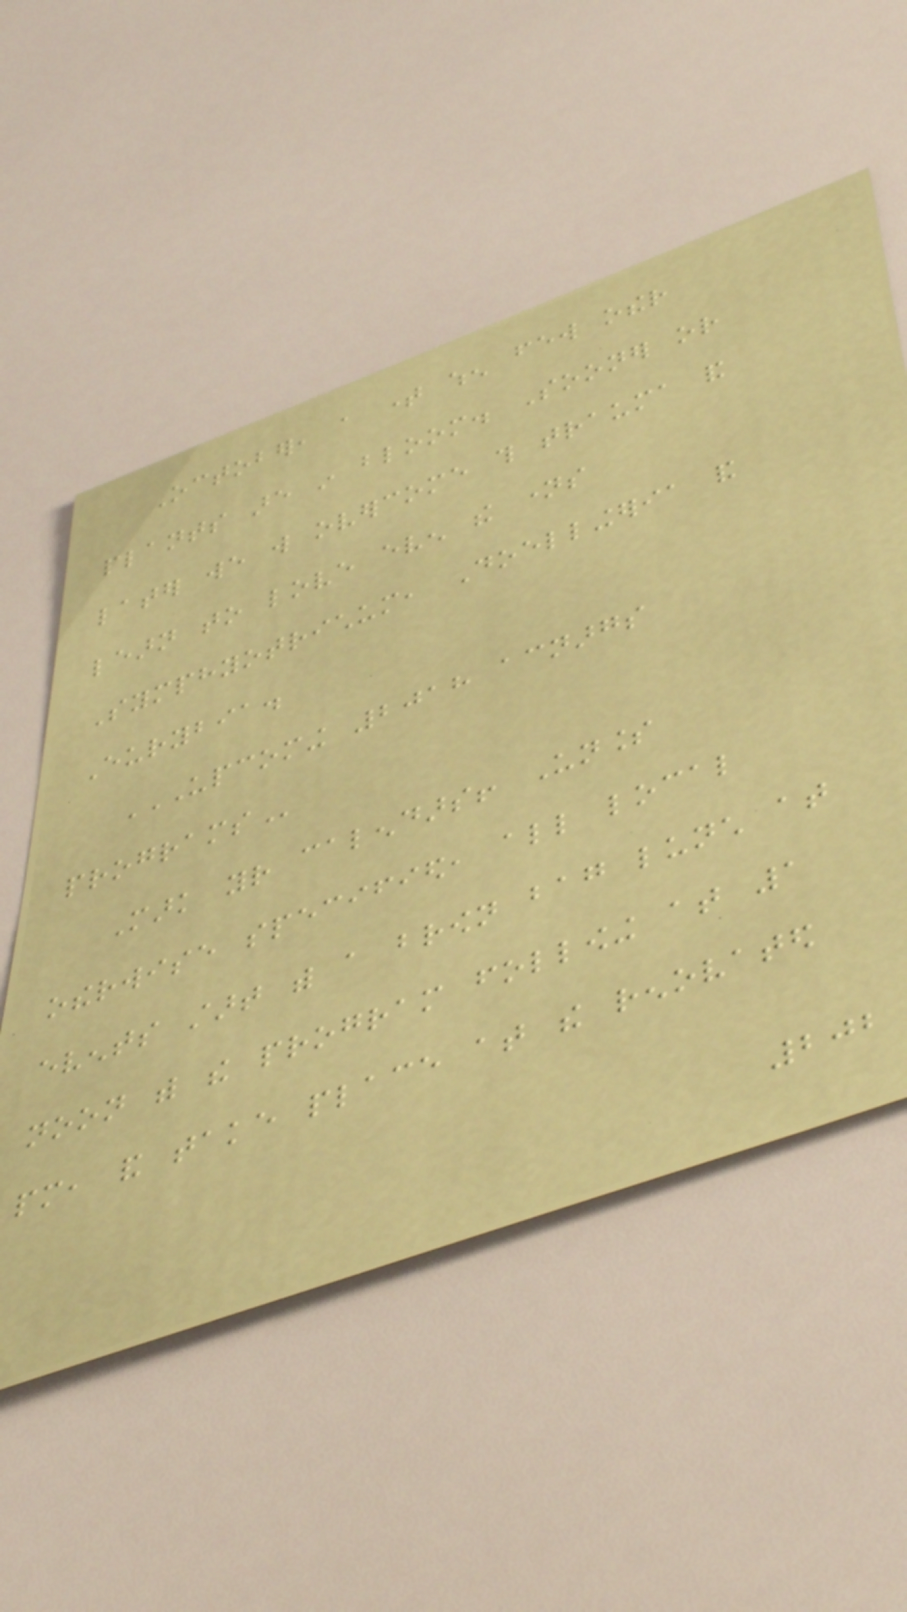October, a time when few other
plants are in bloom. Sooner or
later we will overcome this trauma and
learn to love even the names
Symphyotrichum, Doellingeria and
Eurybia.
UPCOMING 2018 ACNARGS
PROGRAMS
Mark your calendars! Unless
otherwise specified, all local
events start with a brown bag lunch at
noon with the program following at 1
pm, and take place at the renovated
202
